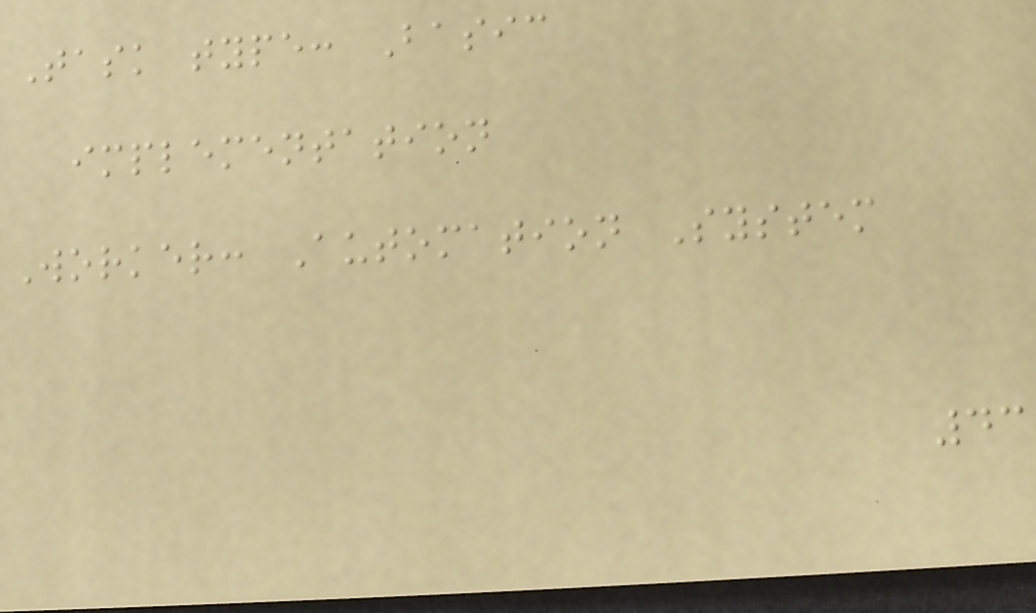Task type: Basic
implementation
Worker: Automation System
43
